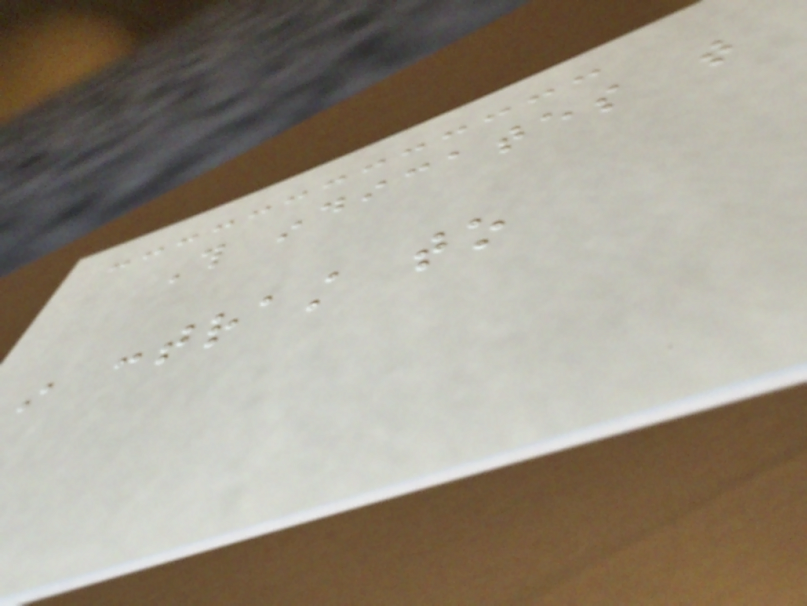This indicates that
in contrast to
